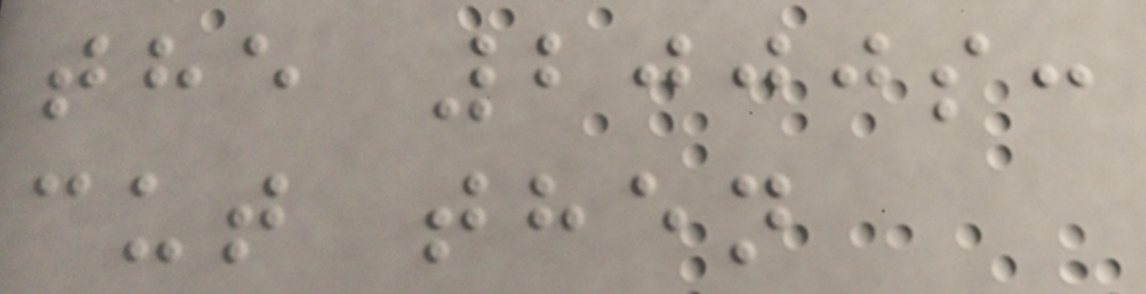the 2000s:
cut then
